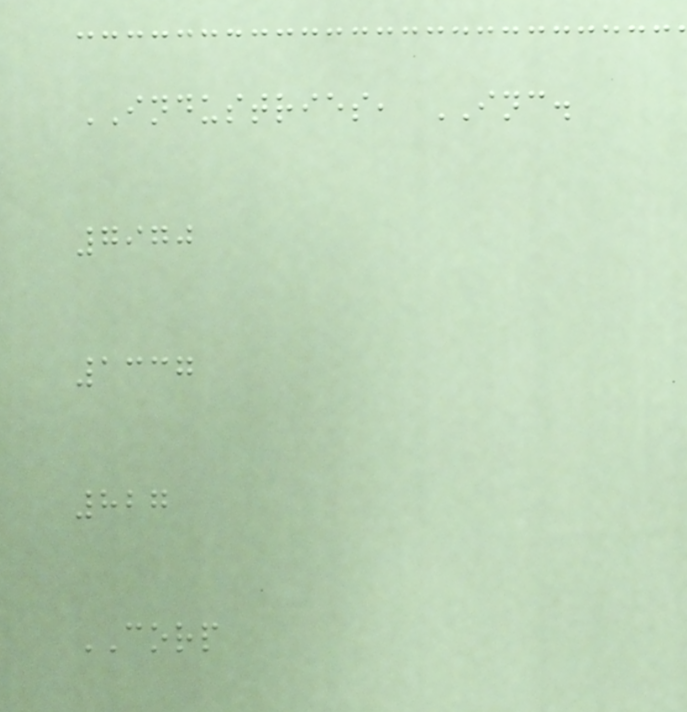INDUSTRIES, INC.
7970
1337
827
CORP
